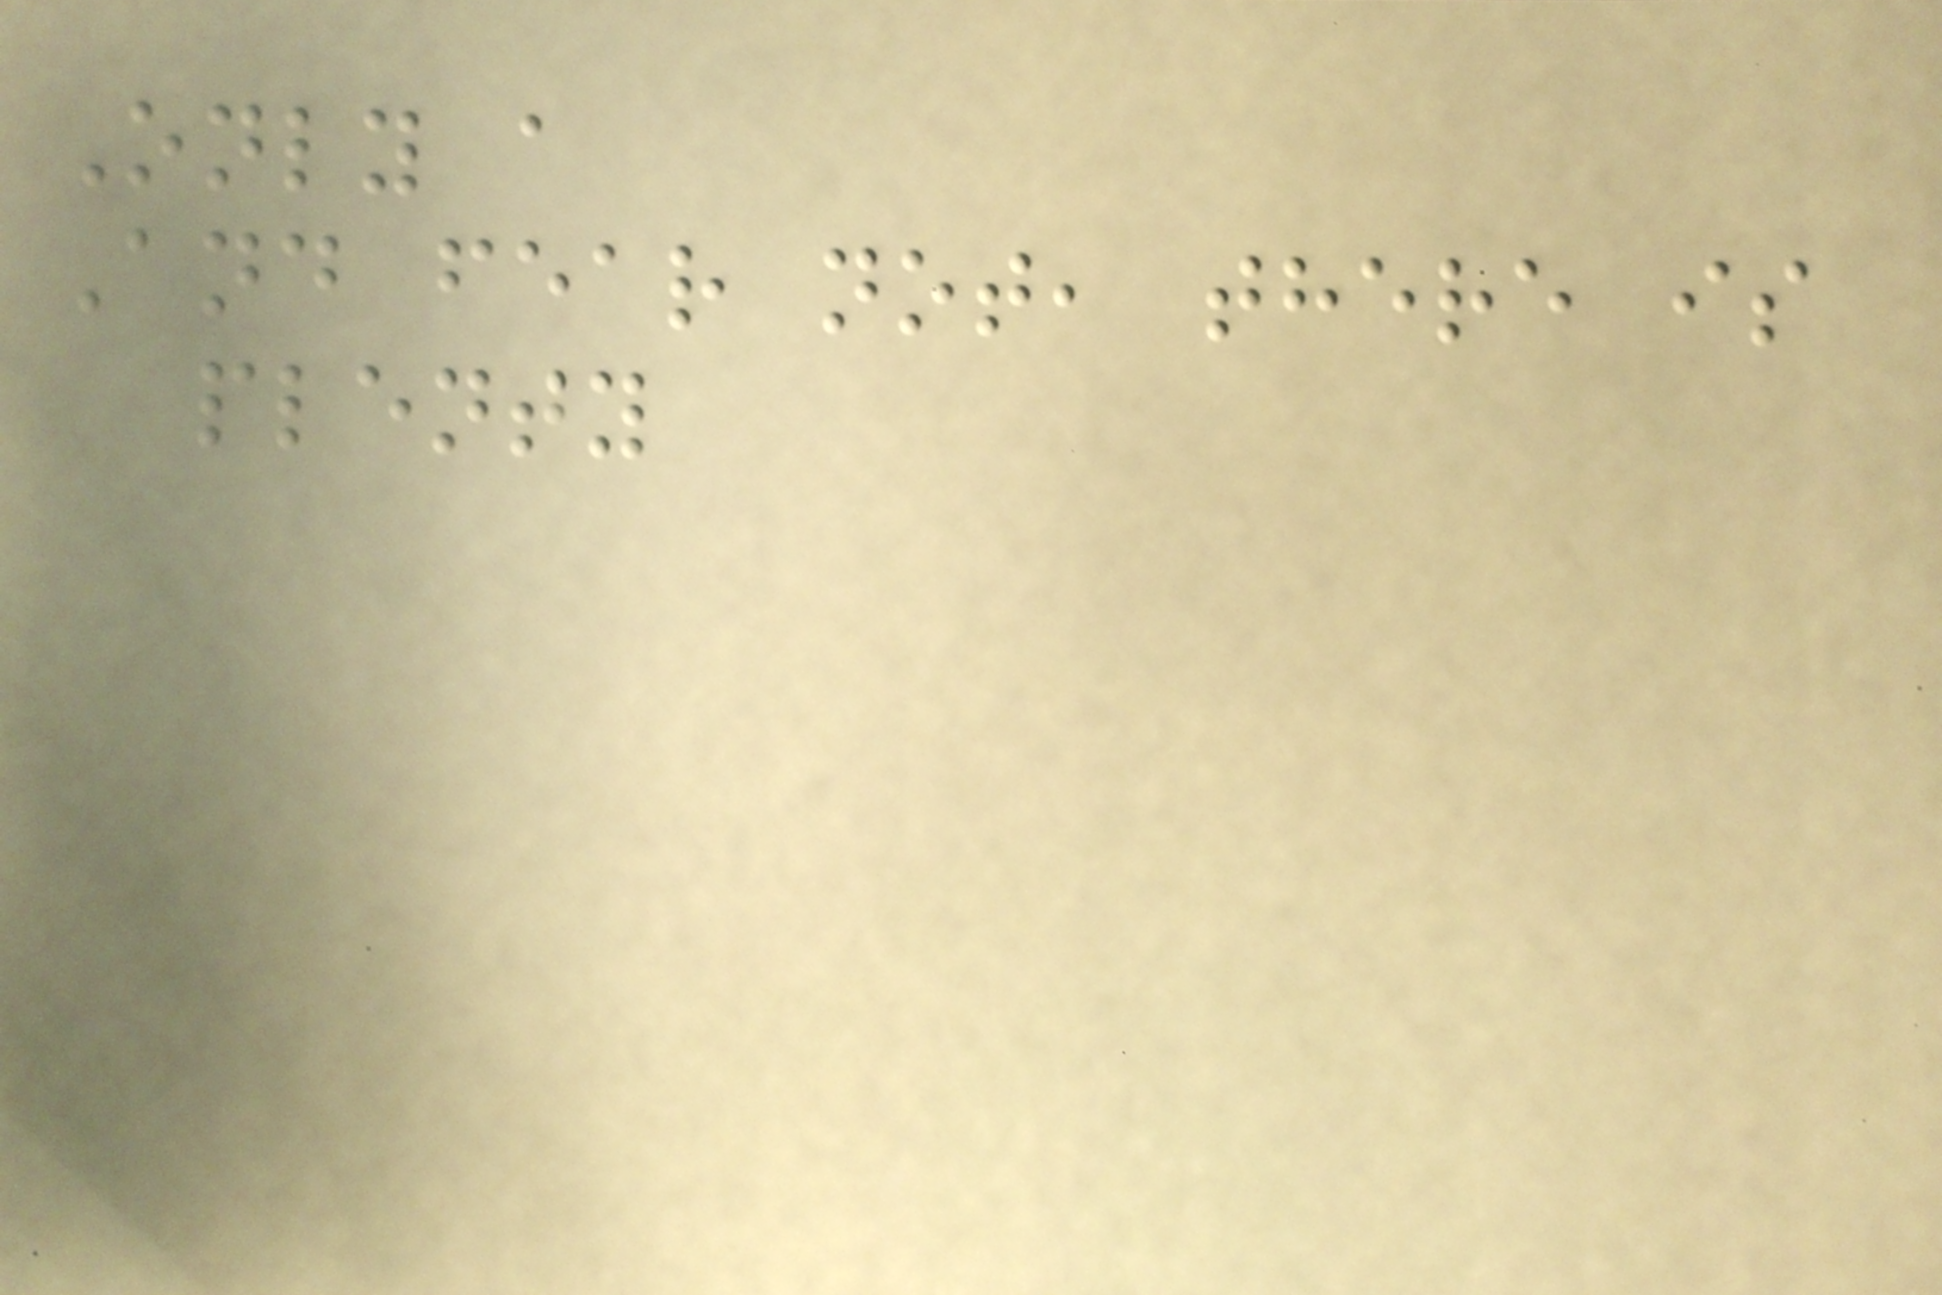Only a
And fear not, there is
plenty
